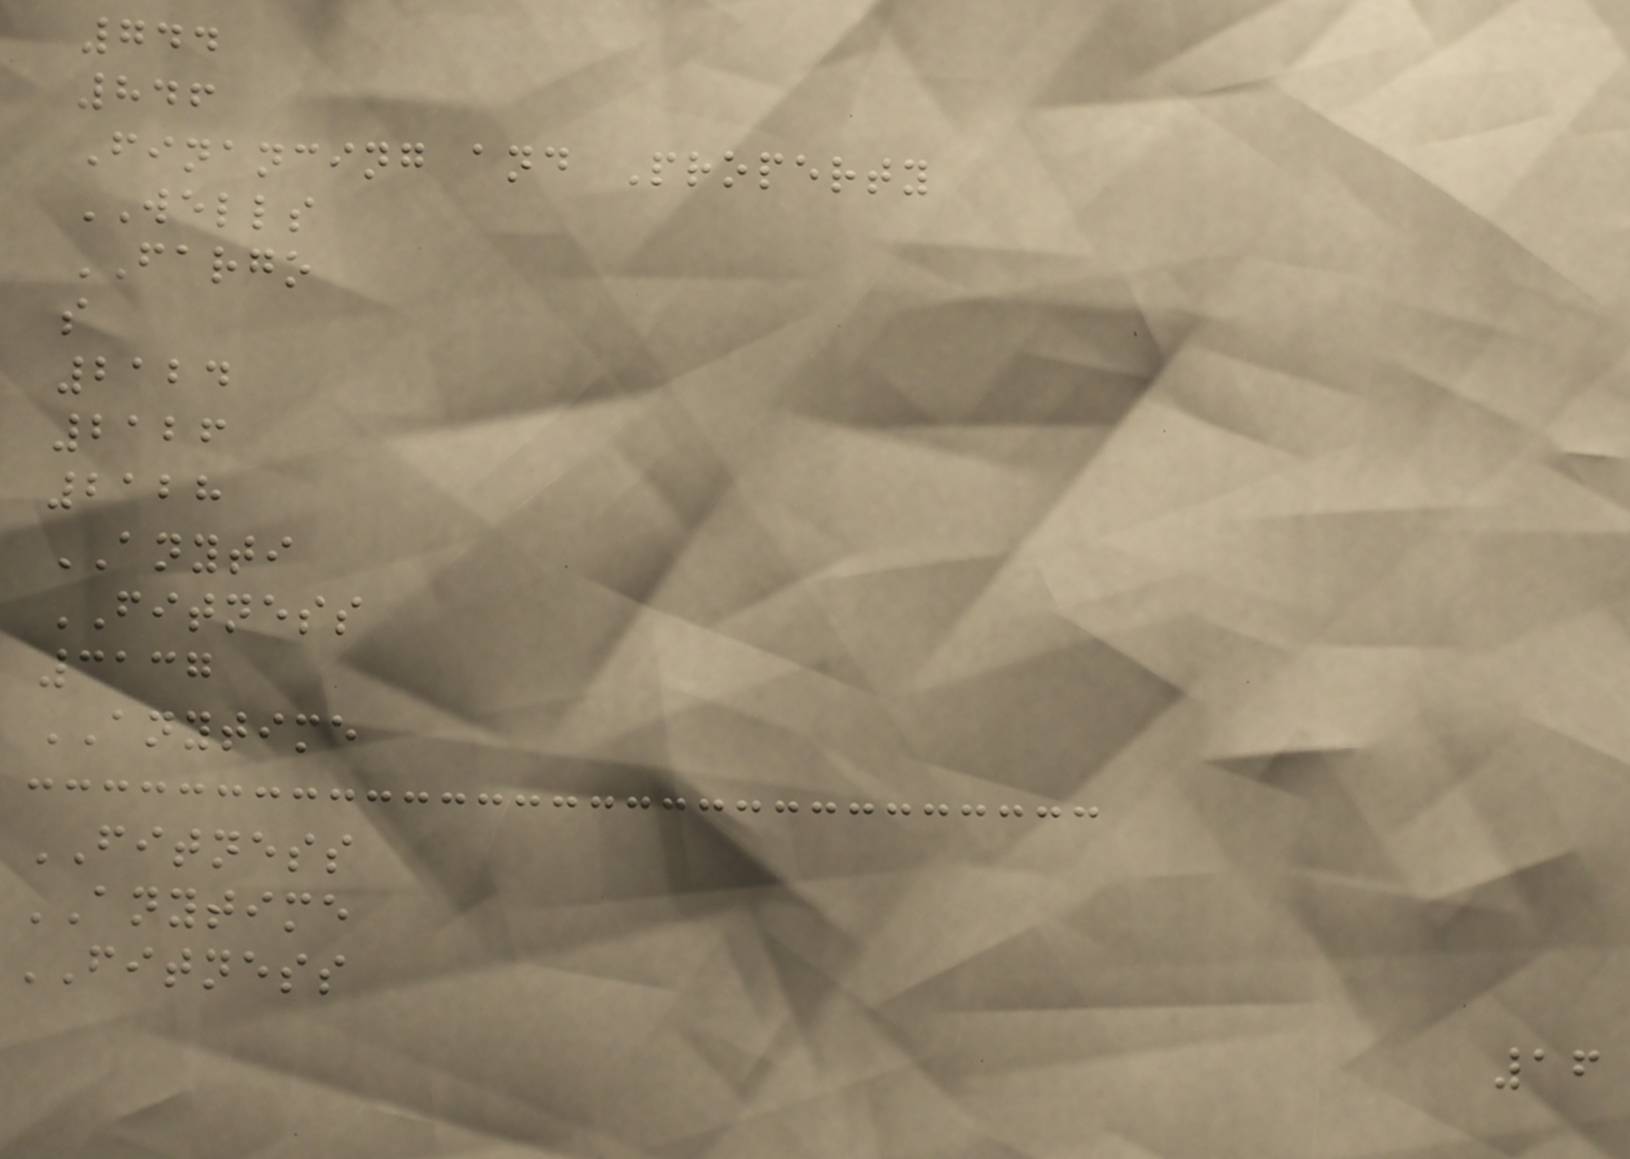744
846
Financing and Property
WELLS
FARGO
s
2124
2126
2128
ANYTI
FITNESS
3137
ANYTIME
FITNESS
ANYTIME
FITNESS
16
